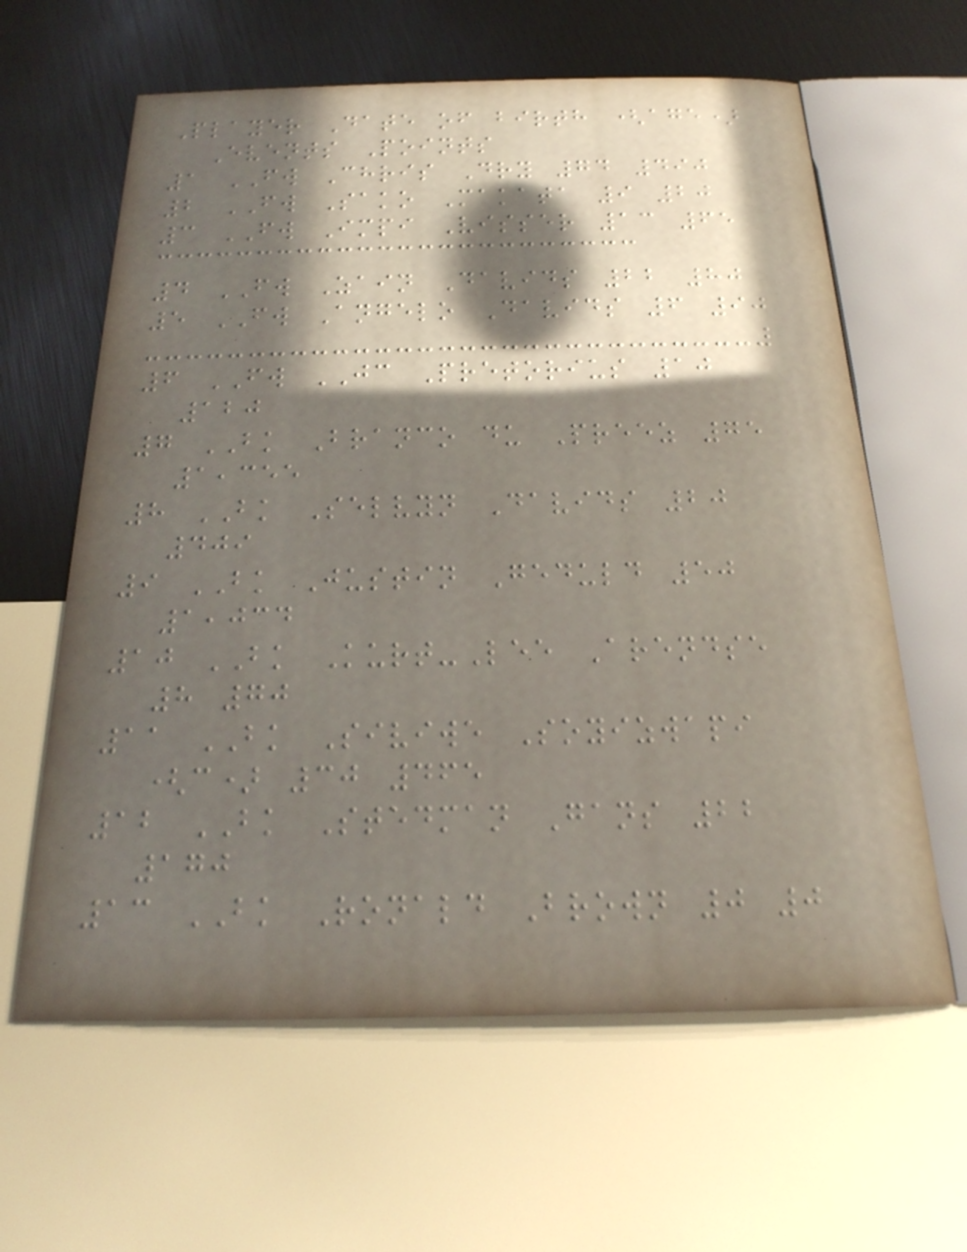Player Date of birth (age)
Events Points
1 FW Chris Dry 74 490
2 FW Sako Makata 9 20
3 FW Impi Visser 13 65
4 FW Zain Davids 22 80
5 FW Angelo Davids 6 90
6 FW JC Pretorius 10
120
7 BK Branco du Preez 75
1,355
8 BK Selvyn Davids 20
409
9 BK Justin Geduld 50
1,034
10 BK Kurt-Lee Arendse
8 70
11 BK Siviwe Soyizwapi
(c) 30 465
12 BK Stedman Gans 22
170
13 BK Ronald Brown 0 0
